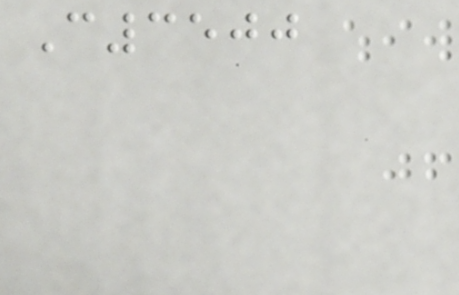C3500
